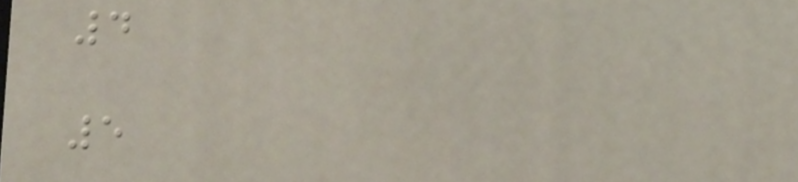4
5
